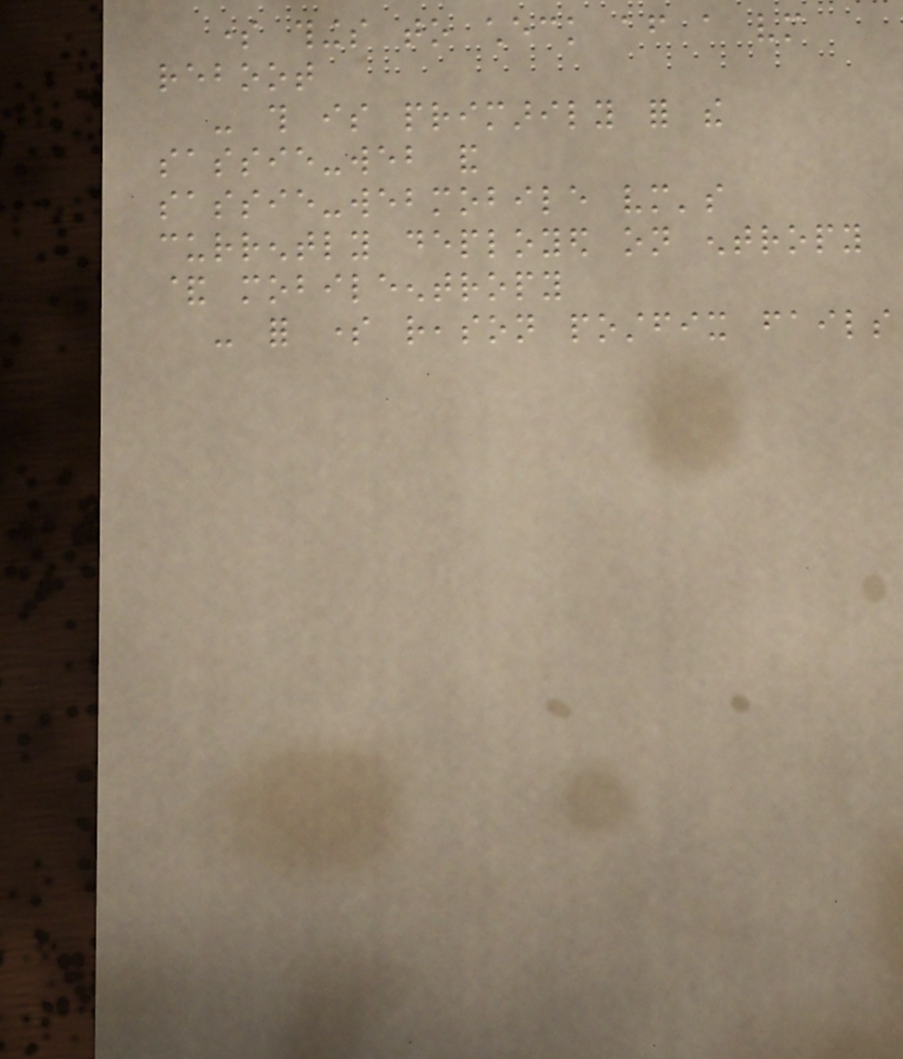some things to check after a vm
reboot
- this is primarily for the
sassie-web and
sassie-webmobile vm's
currently deployed on entropy
& mobileentropy
- for some reason postfix fails
